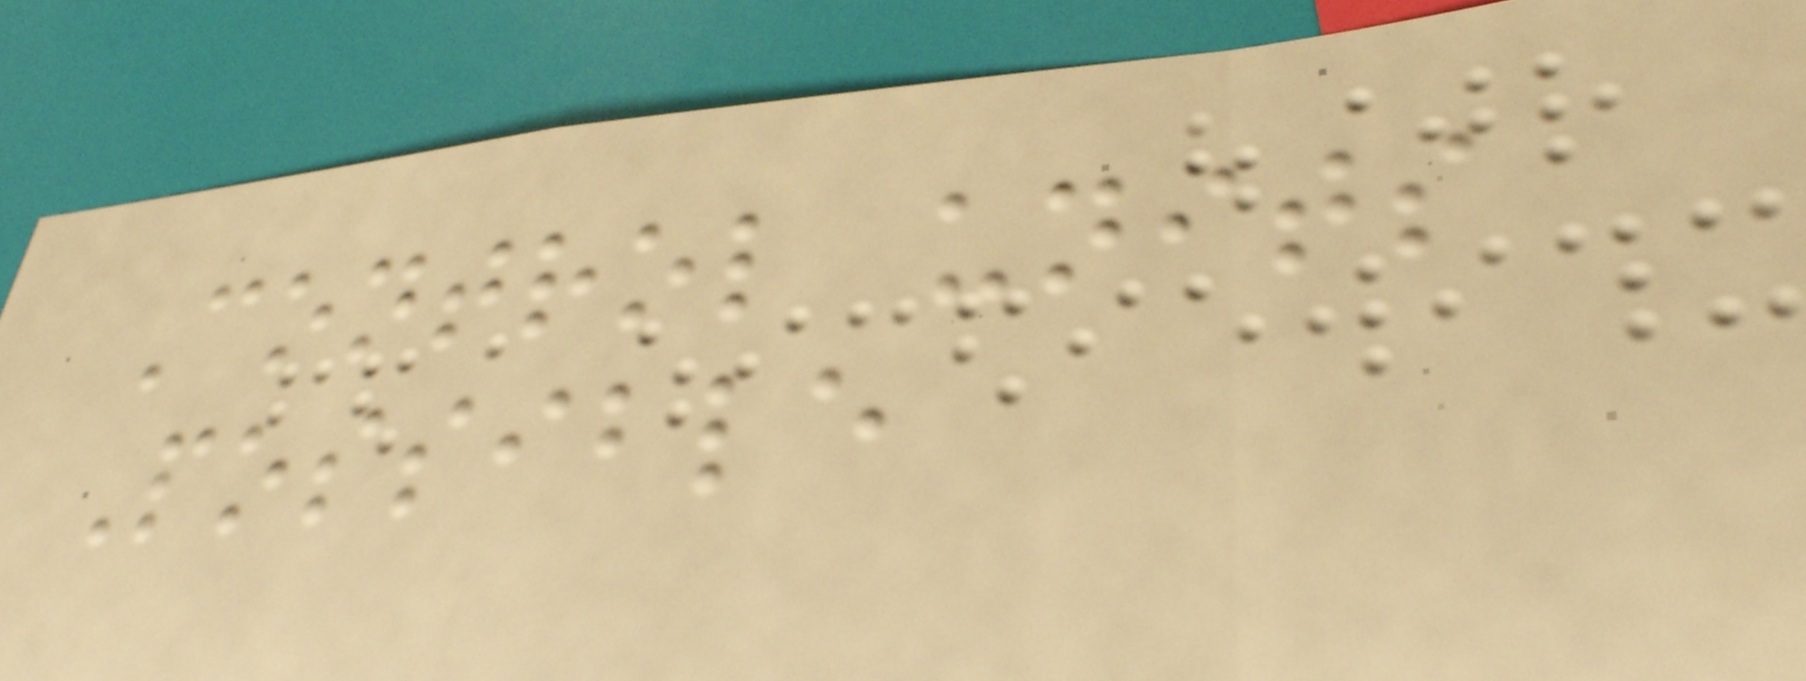Control units
Possible
